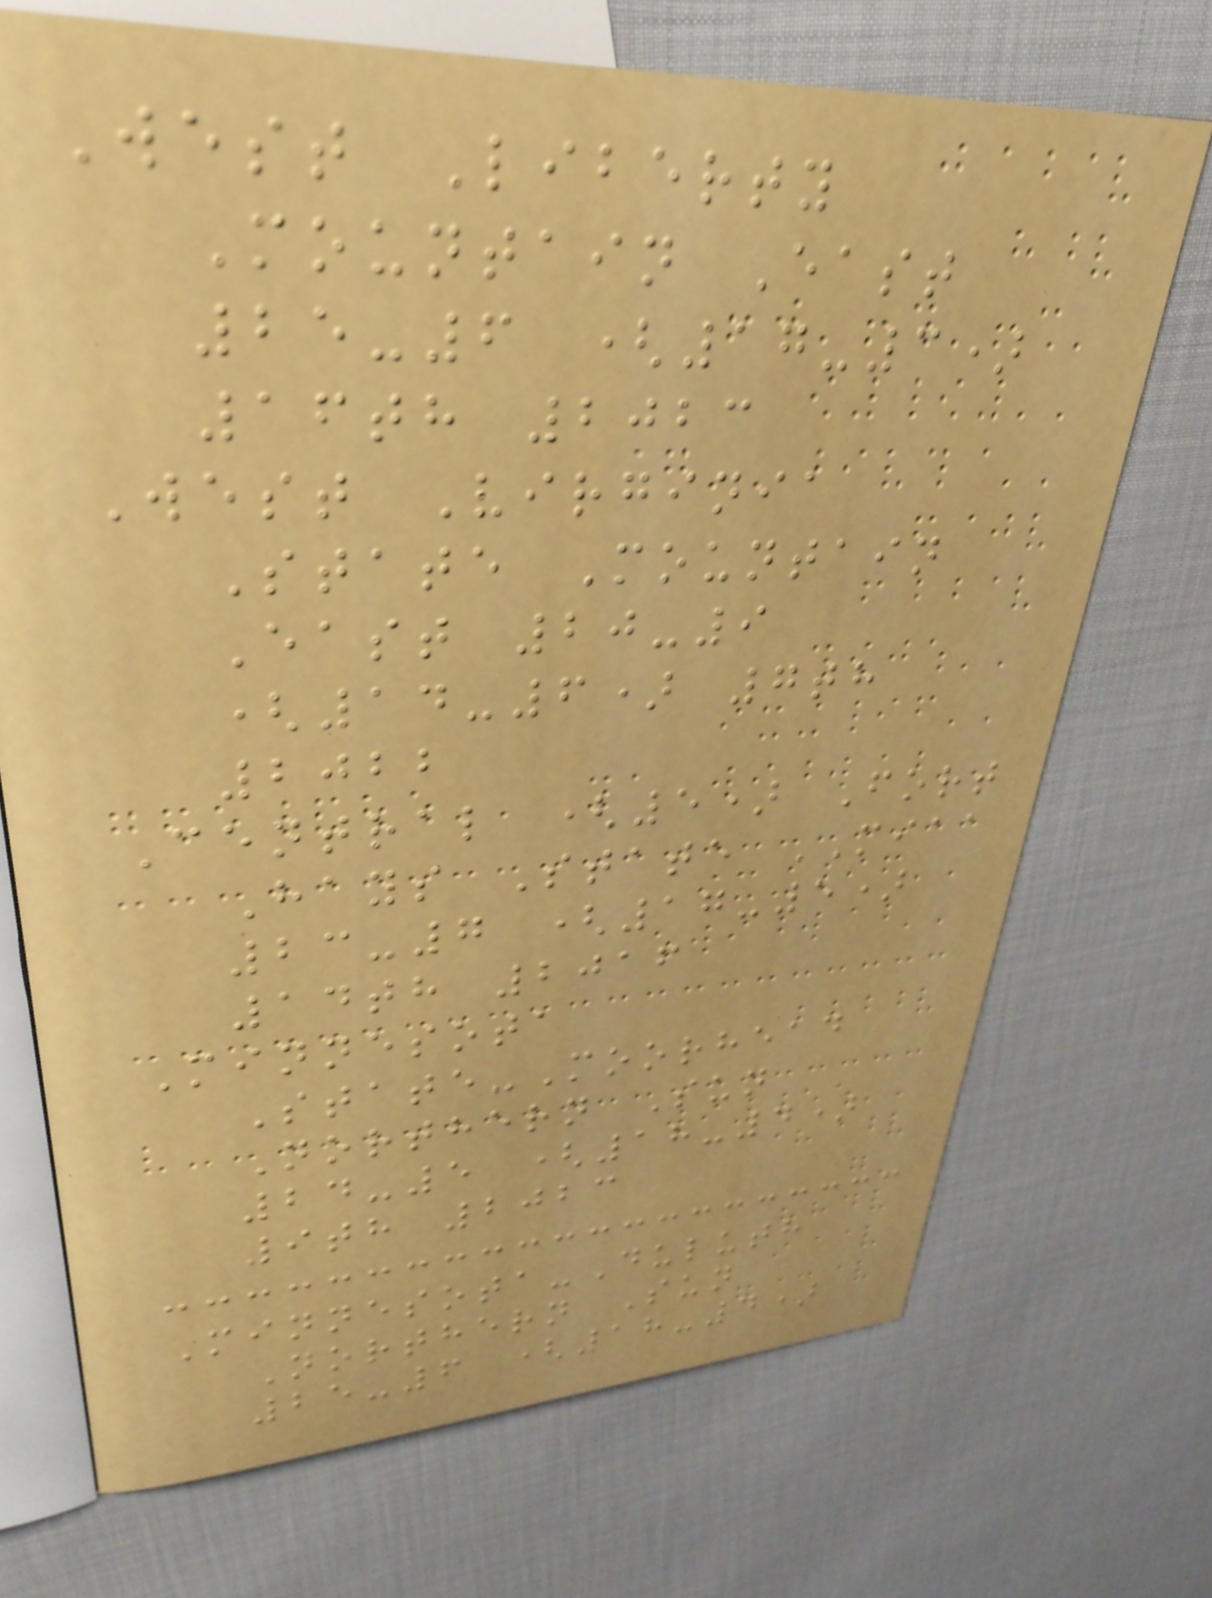West Liberty
Mountain East
25-6 (17-3)
16th 2023
West Virginia
State Mountain
East 20-9
(14-6) 7th
2022
Central (5) Fort
Hays State MIAA
23-7 (17-5)
14th 2016
Minnesota
State-Moorhead
Northern Sun
24-5 (18-4)
9th 2023
Minnesota-Duluth
Northern Sun
25-6 (18-4)
